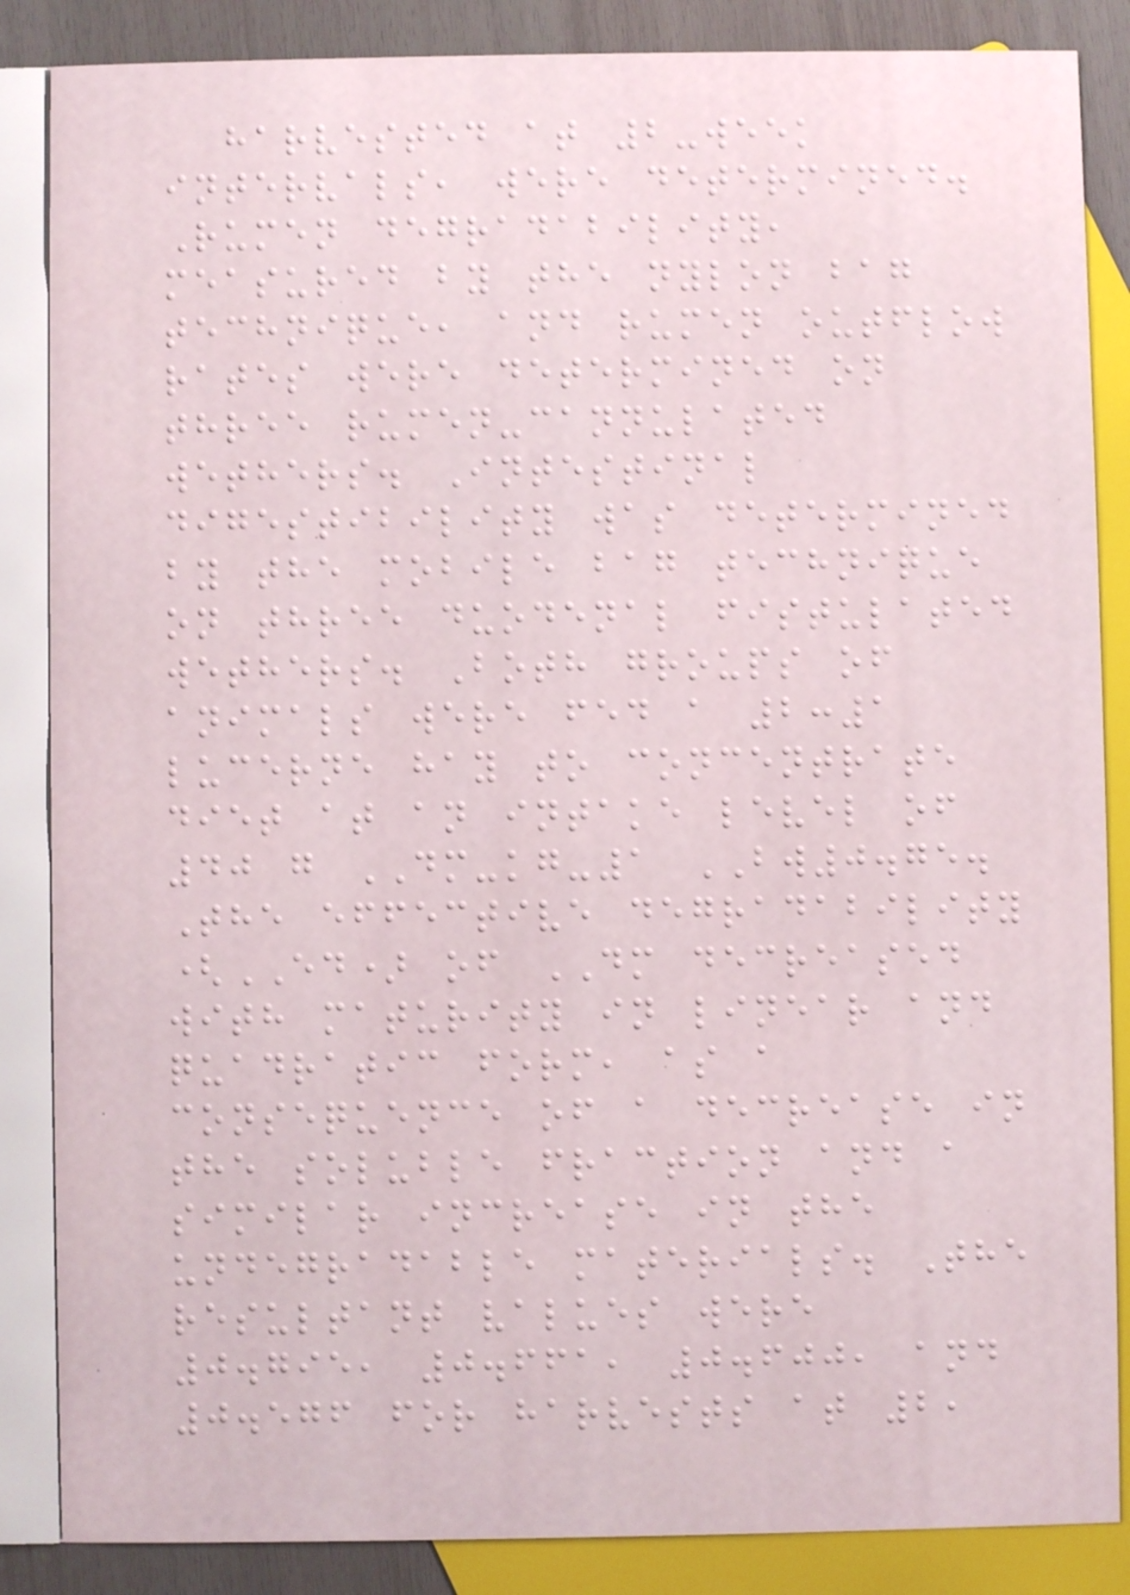harvested at 2-week
intervals, were determined.
Rumen degradability,
measured by the nylon bag
technique, and rumen outflow
rates were determined on
three rumen-cannulated
wethers. Intestinal
digestibility was determined
by the mobile bag technique
on three duodenal fistulated
wethers. Both groups of
animals were fed a 2:1
lucerne hay to concentrate
diet at an intake level of
40 g DM-kg-1 BW0.75.
The effective degradability
(ED) of DM decreased
with maturity in linear and
quadratic form, as a
consequence of a decrease in
the soluble fraction and a
similar increase in the
undegradable materials. The
resultant values were
0.795, 0.661, 0.600, and
0.576 for harvests at 2,
